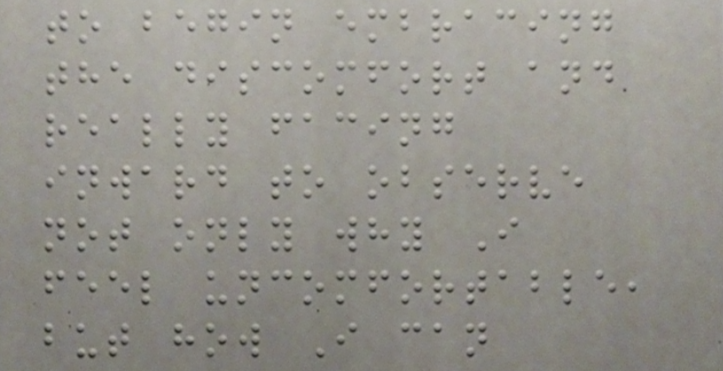to begin embracing
the discomfort and
really facing
inward to observe
not only why I
feel uncomfortable,
but how I can
